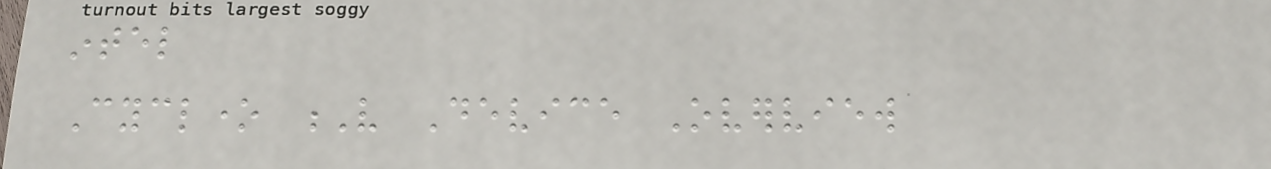intel
Cyclone V Device Overview
